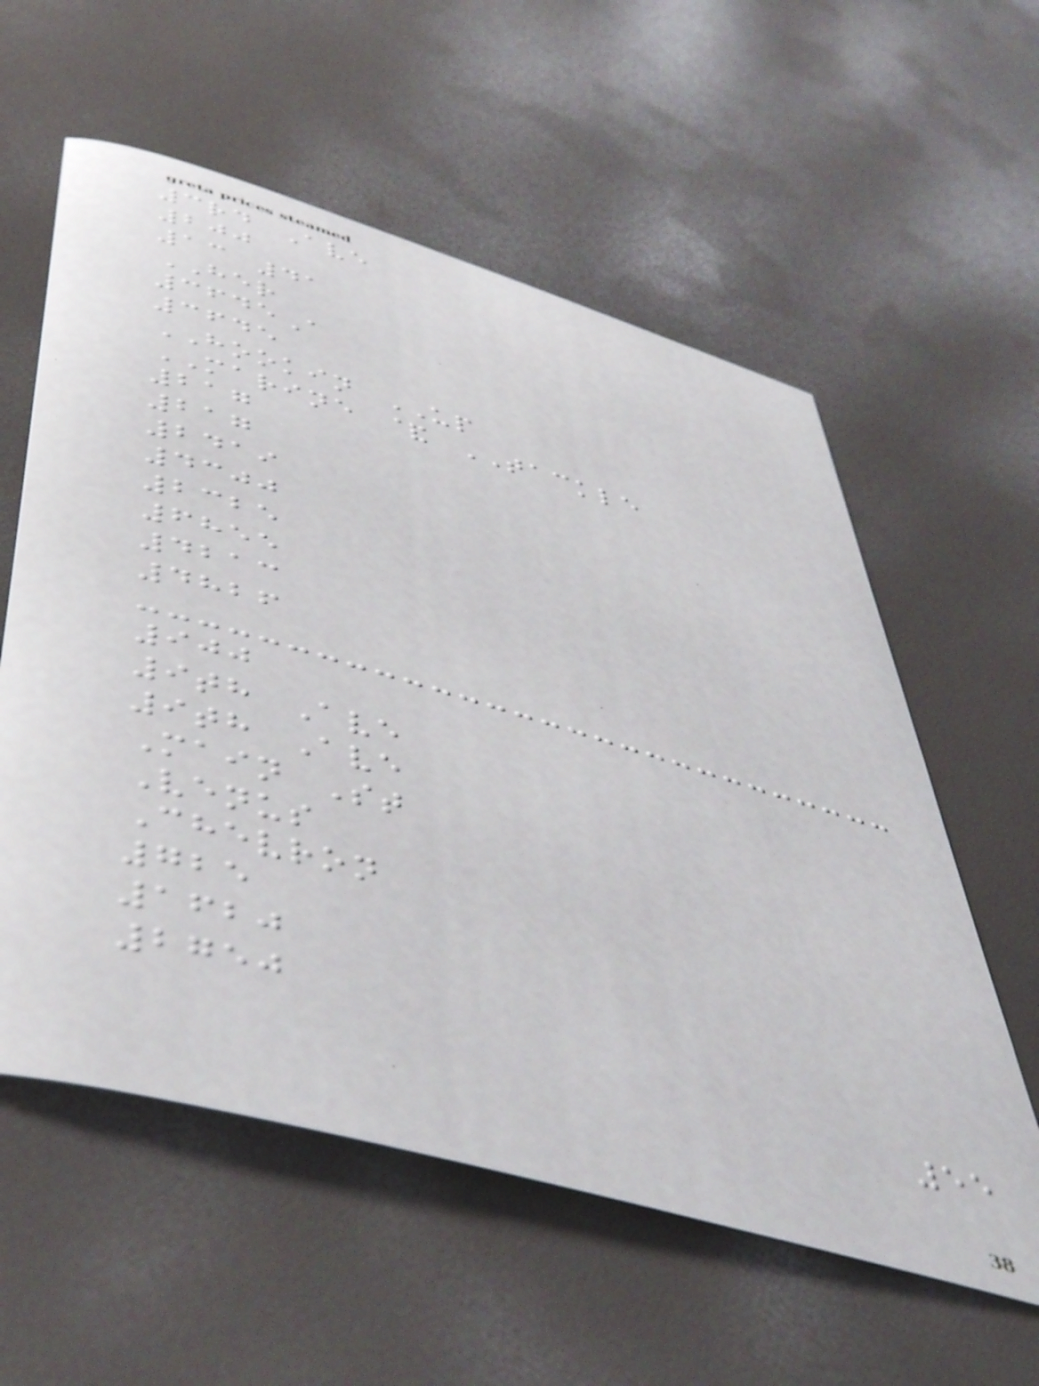3rd Ave
200
13 41
HER
3645A
3645
HOOKIN UP
MARINE & TACKLE
217
217
2419
4300
2325
6855
4213
4826
900
9th Ave
9th Ave
Main St
Venus
Chevron
725
1620
2750
55
